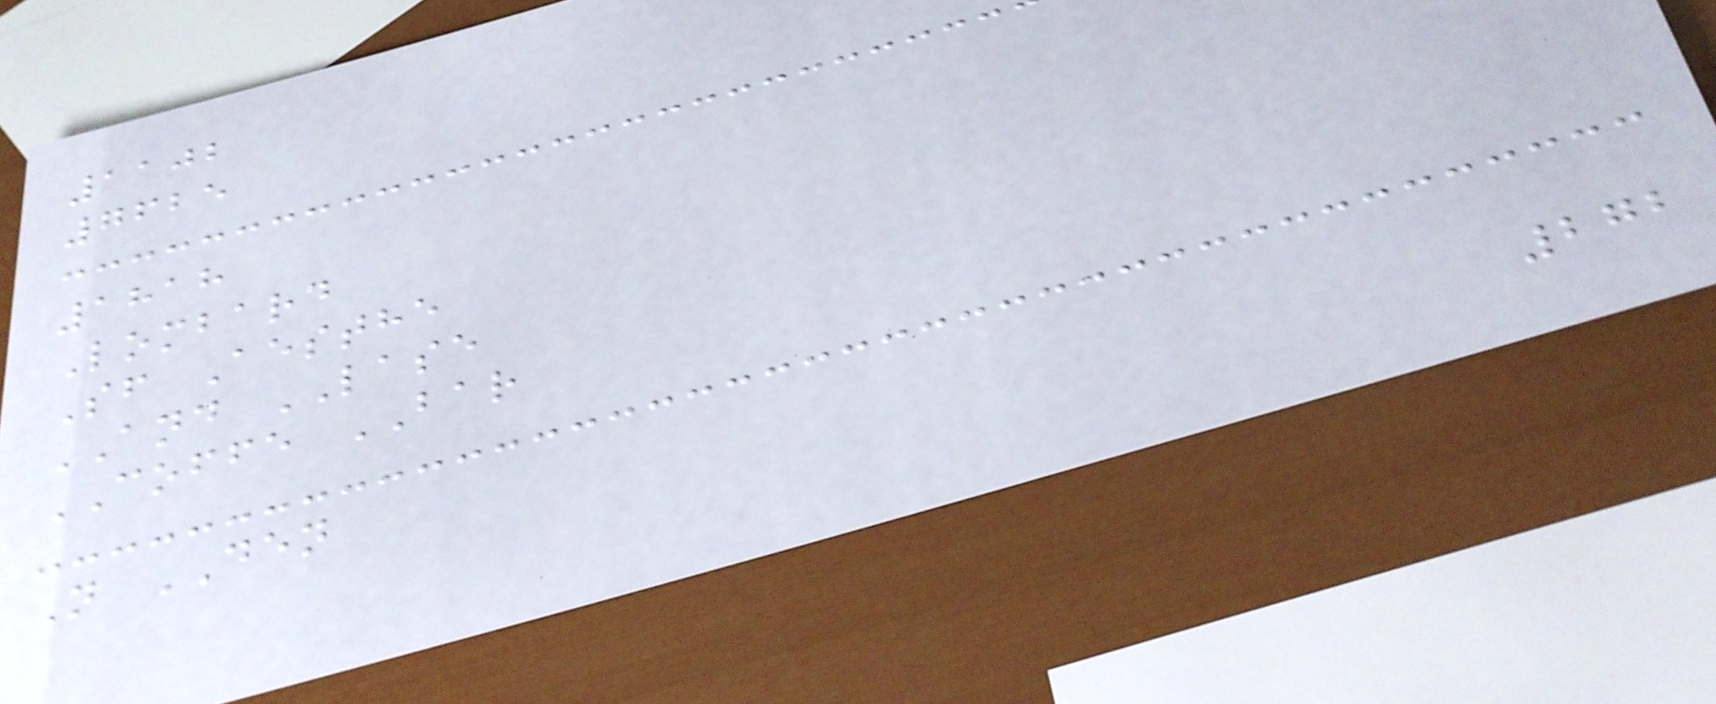1102
7625
1818
Lombard
Sf Aesthe
AND LASE
COFFE BAR
N DEN
272
